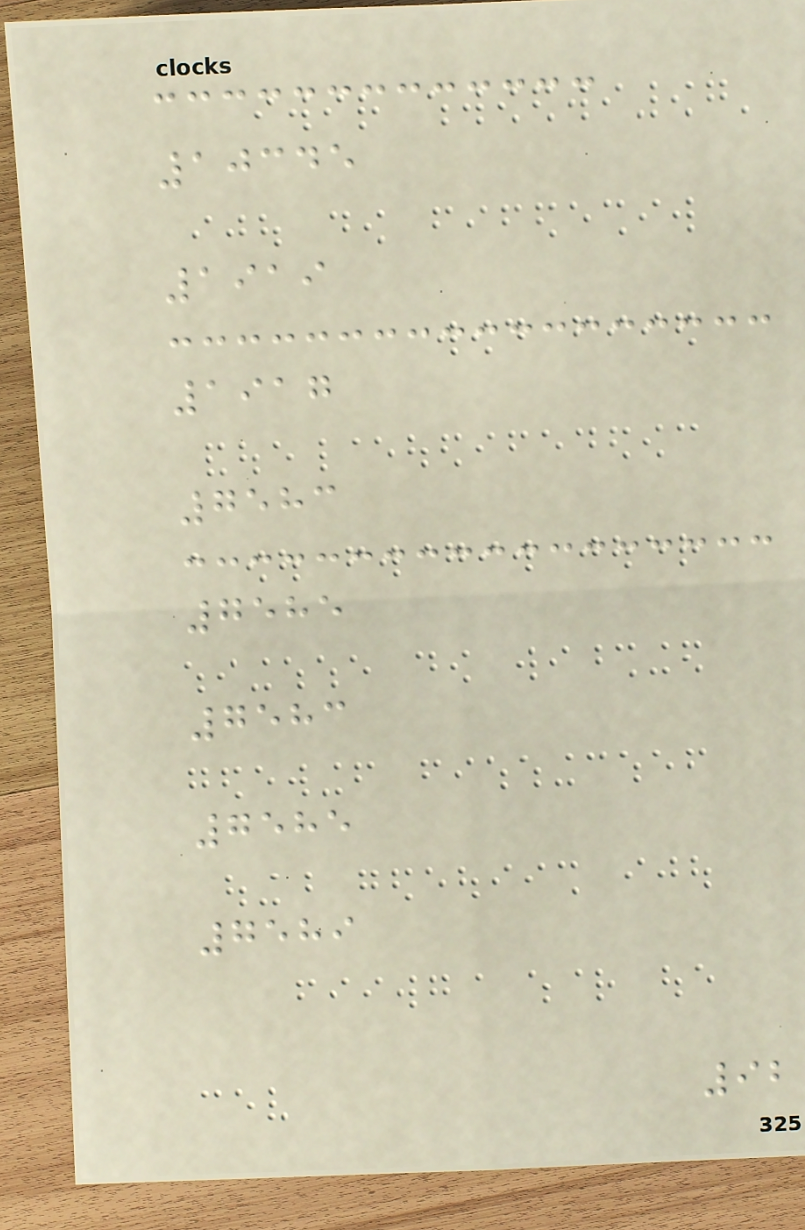10345
1919
1917
7583
7585
7583
7585
7589
92
